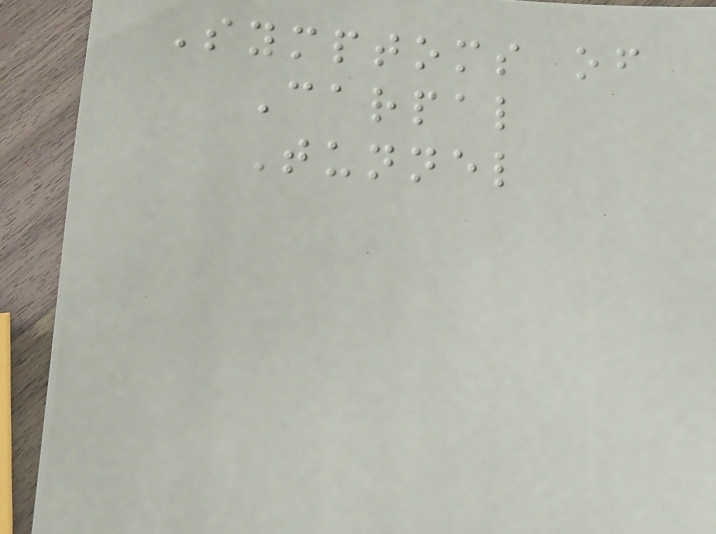Symptoms of
Carpal
Tunnel
